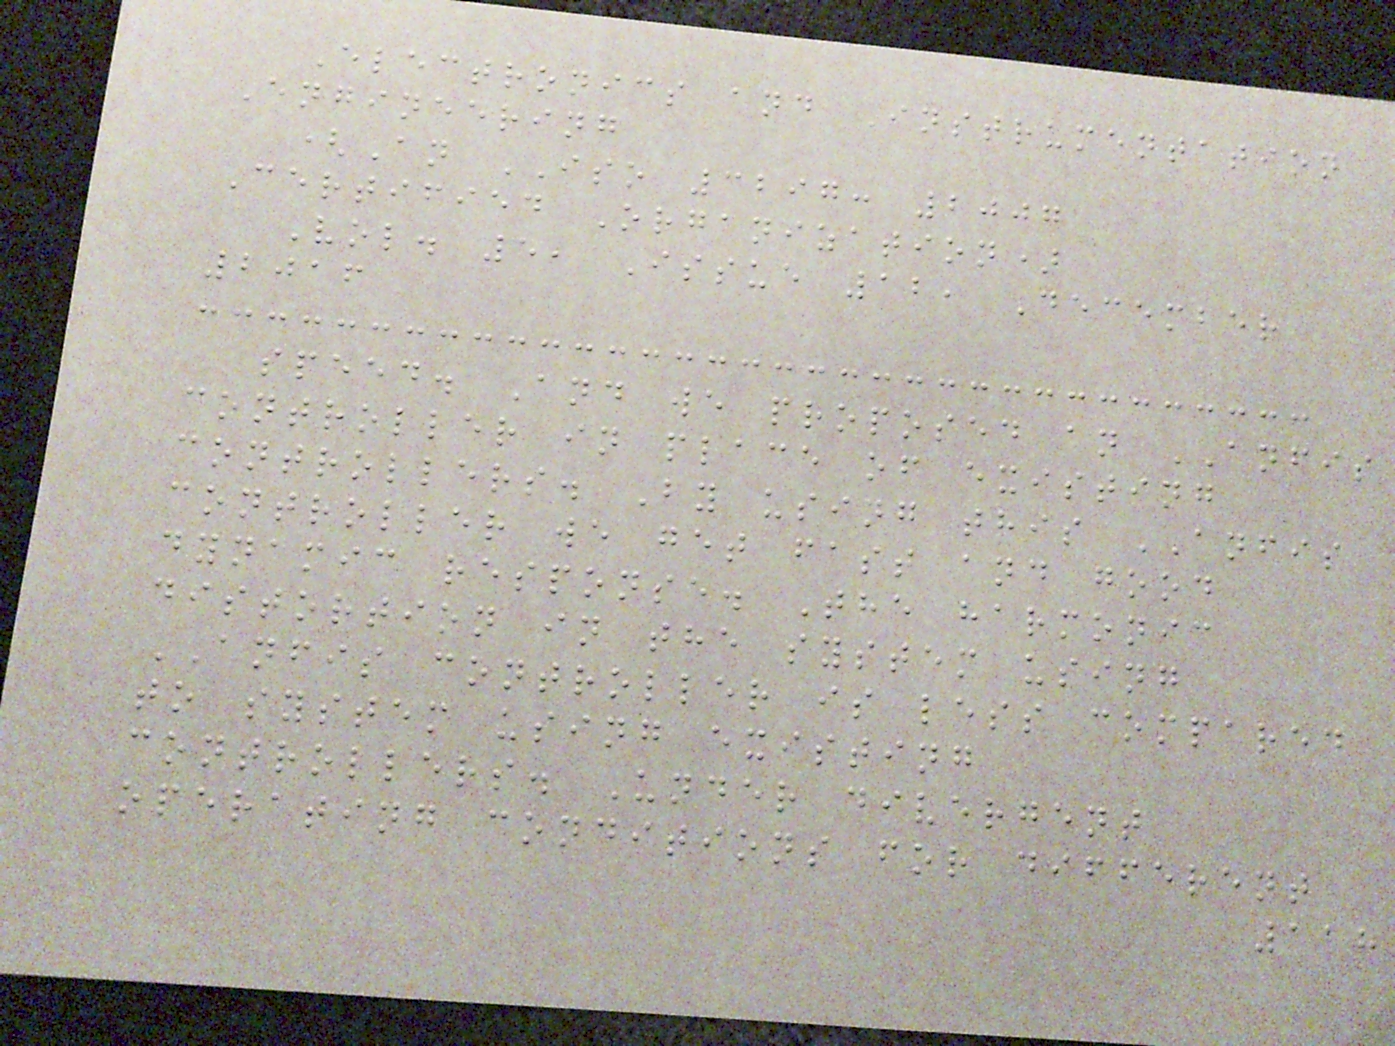Electronics and Instrumentation
Engineering
(An ISO 3297: 2007
Certified Organization)
Vol. 5, Issue 12, December
2016
speed. And we proposed an ANFIS
controller in place of existing
controllers. By using this ANFIS
controller we get fast and good
dynamic response. The harmonic
distortion in the system using
ANFIS controller is less compared
to system using existing
controllers. Under divergent
operating conditions for different
118
